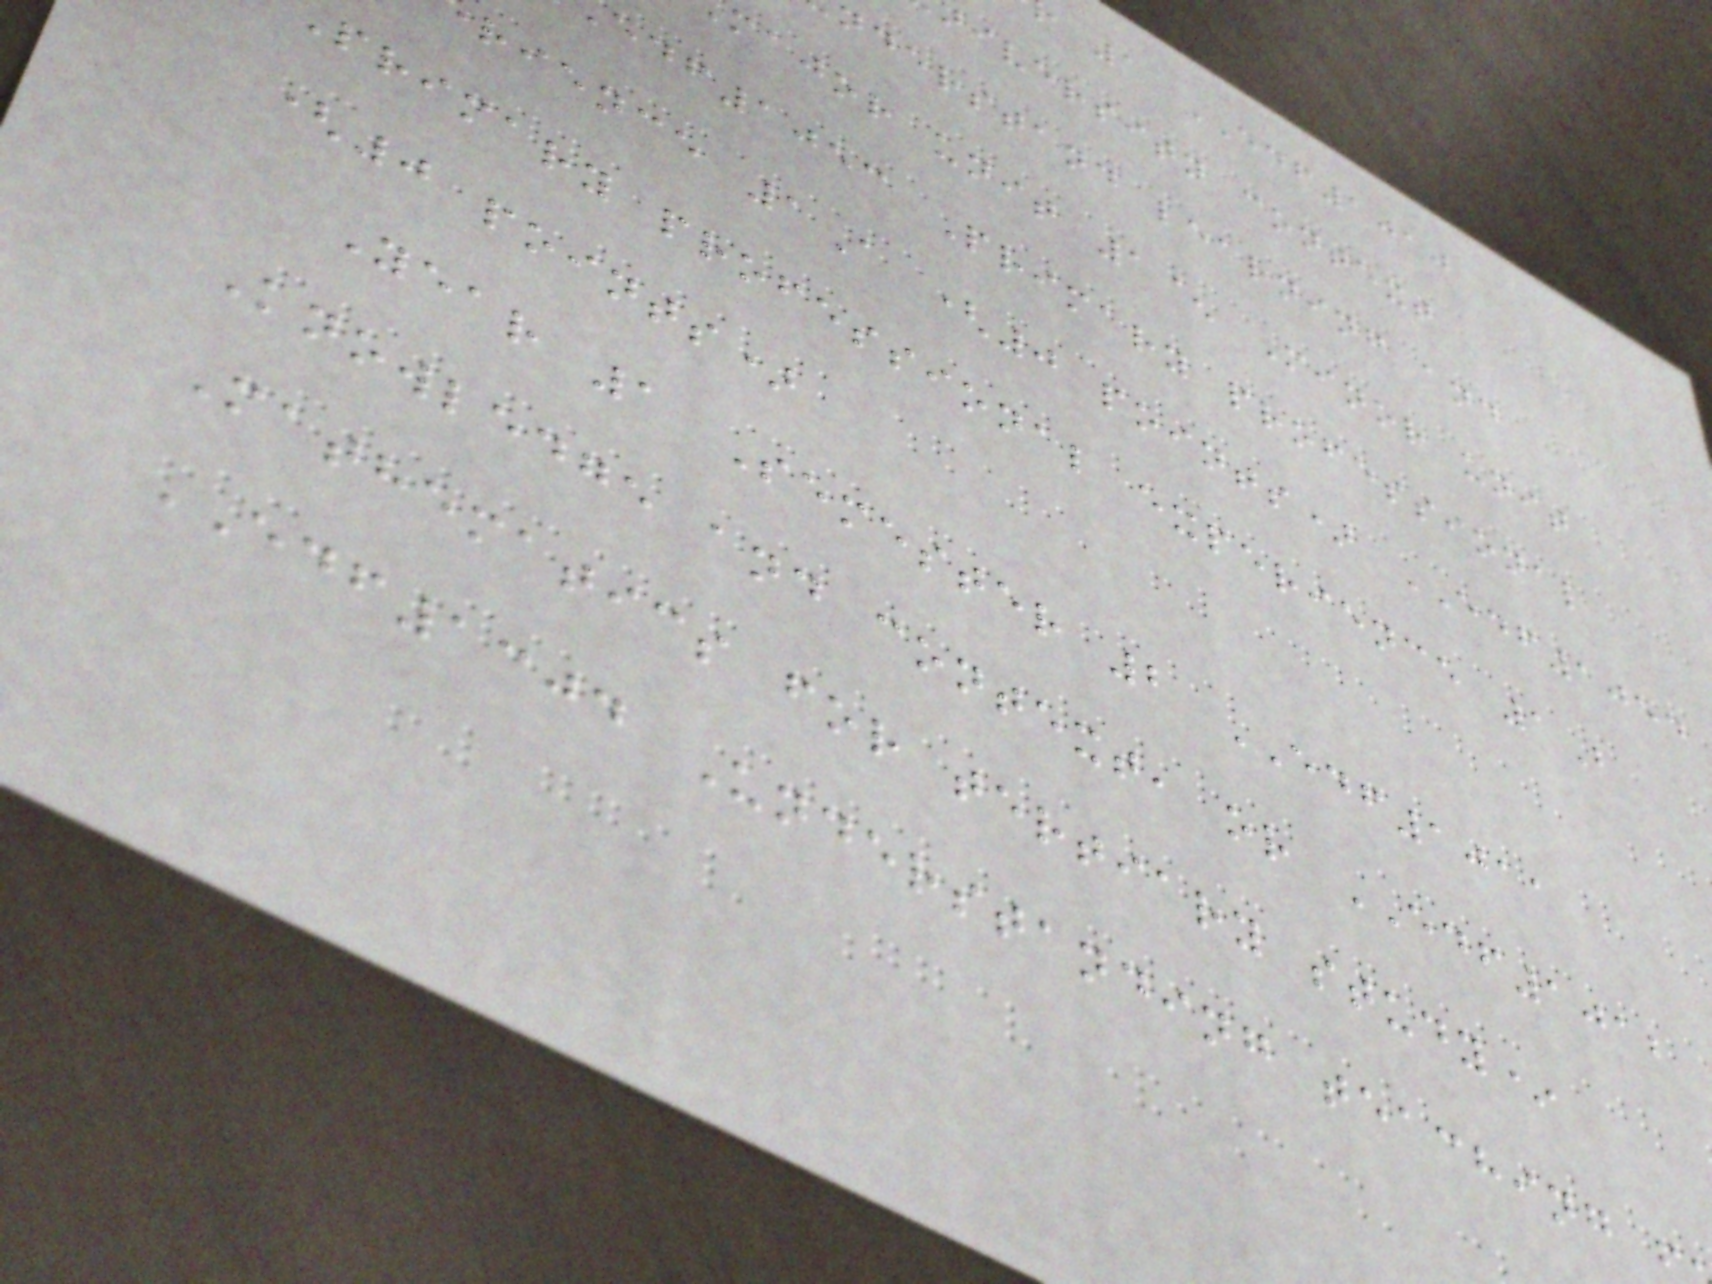1 EDF1010
iversity context
nderstand learning and
major unit 1^ Minor unit
edf1053 Primary professional
rience 1A (0 points) EDF1054
primary professional experience 1B
(0 points)
Year 1 Semester 2 EDF1011
Knowledge and context, or EDF1012
Mathematics for tertiary study*
EDF1304 Understanding teaching
